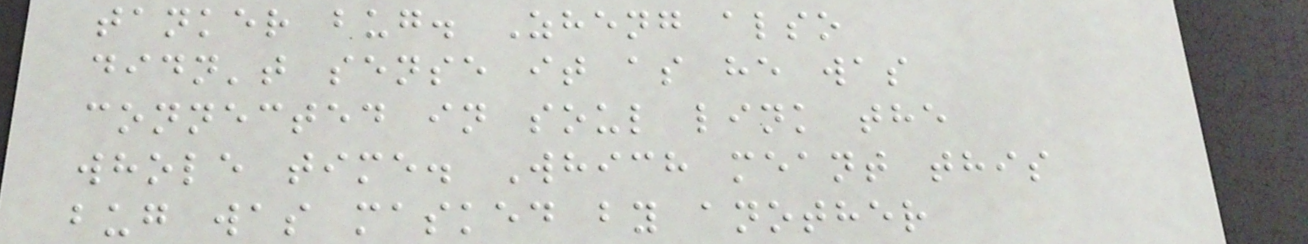tanker bug. Zheng also
didn't sense it as he was
connected in soul link the
whole time. Which meant this
bug was masked by another
